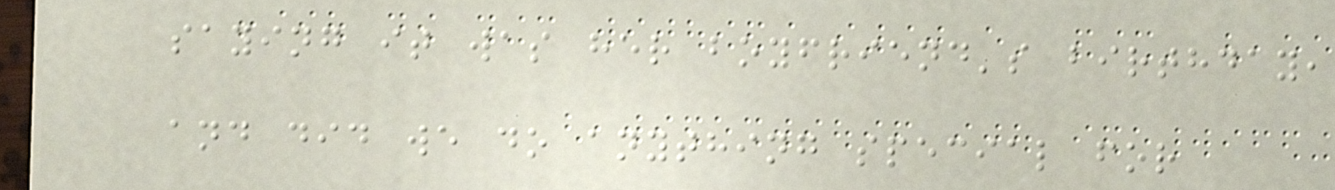saying it was her boyfriend's birthday,
and did we do anything special for
